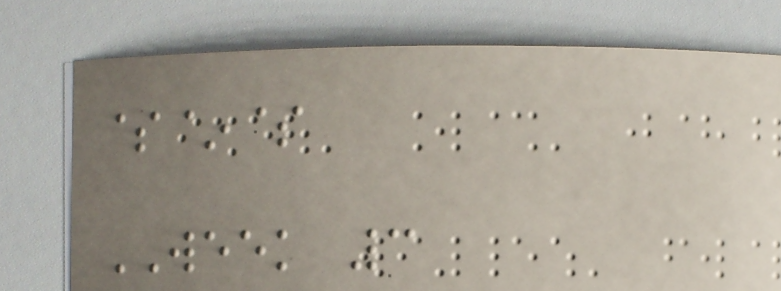$~$
WEEK 3
